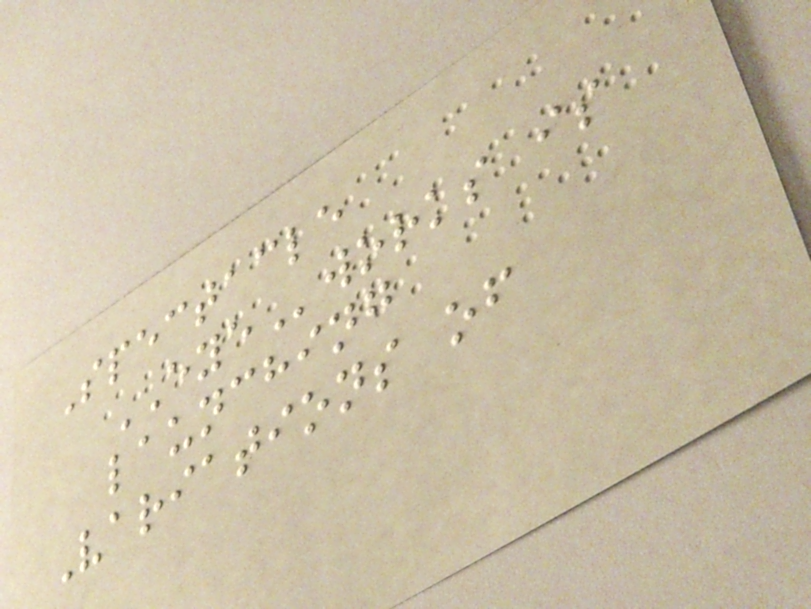Spectacle
EYEworks is
launching
Variations of
